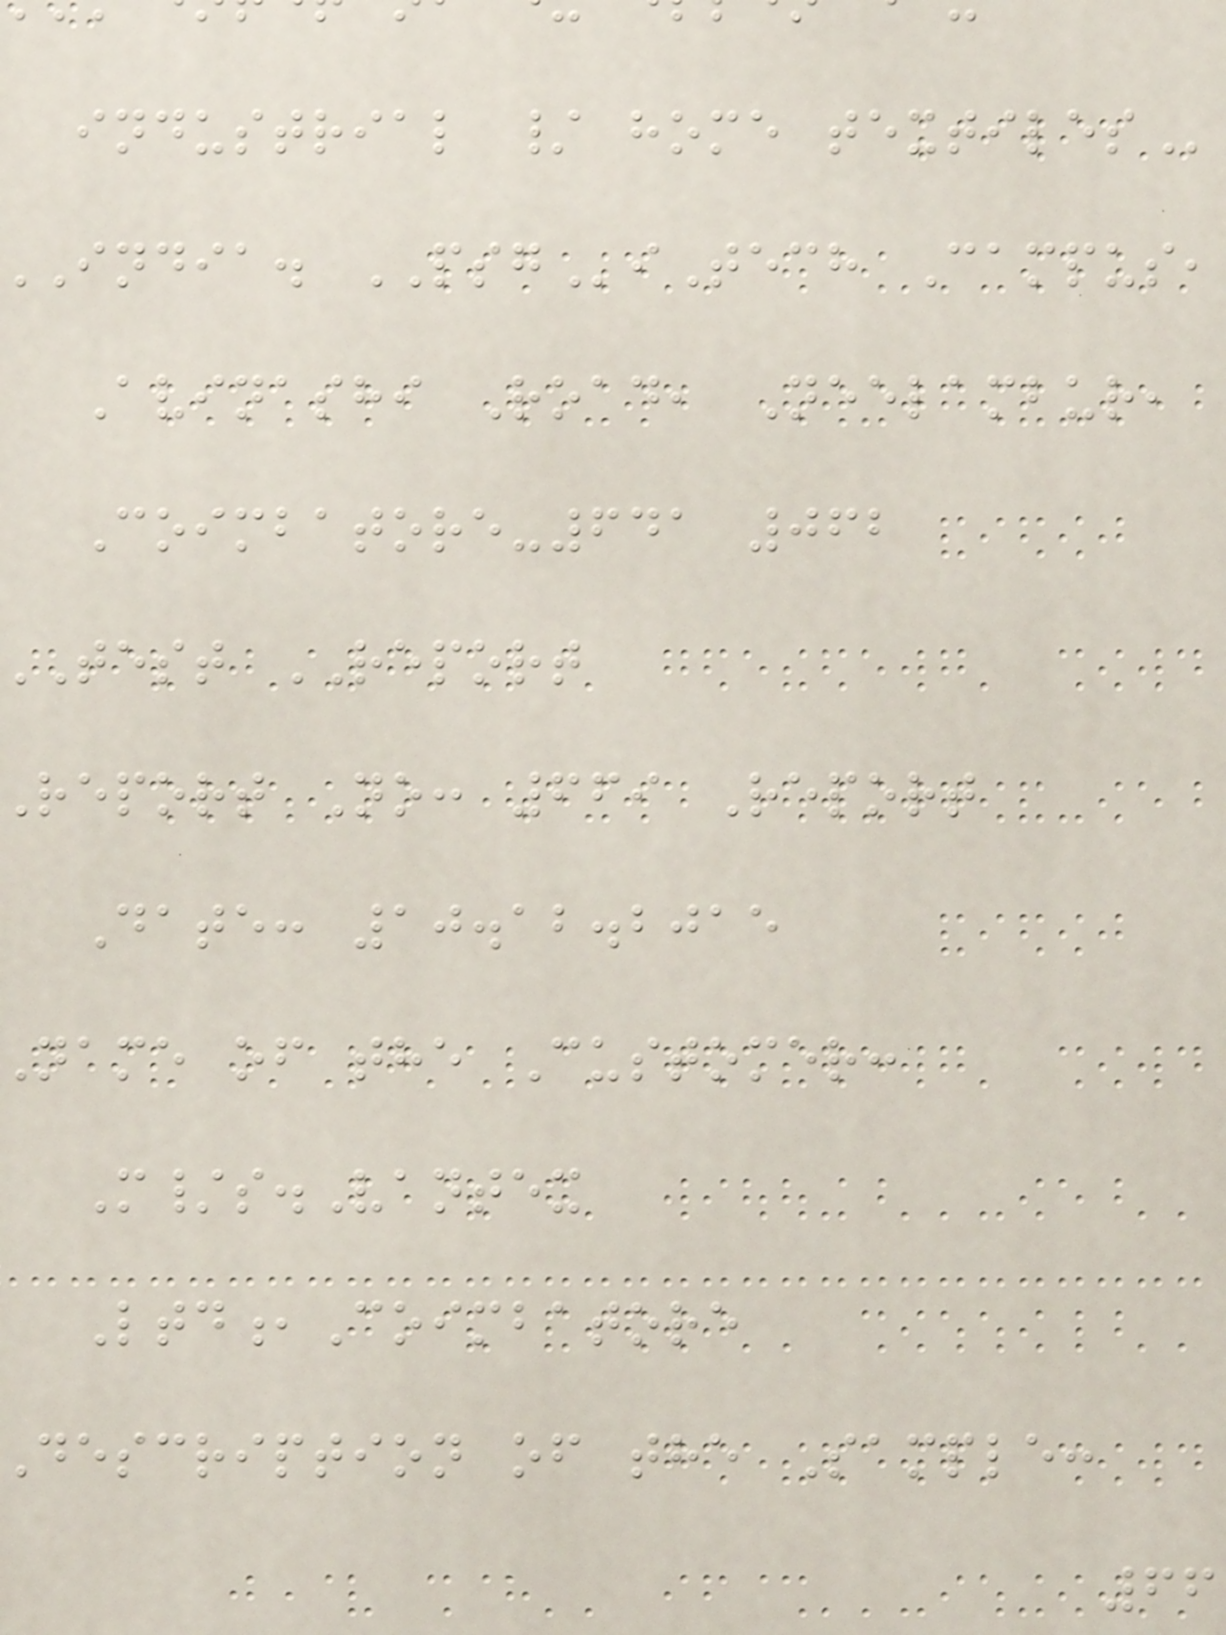industrial / home
india. PSGiTech Campus,
Avinashi Road, Neelambur,
Coimbatore-641 062
test REPORT
report No: 669 Report
Date: 10.12.2015
name of the Customer:
M/s.Vantex
Ltd,Coimbatore
description of the Sample:
66
